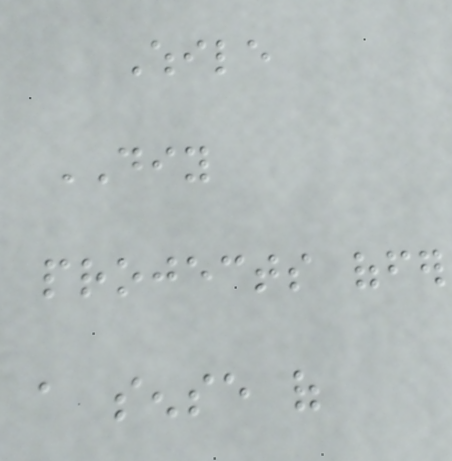While
DIY
projects offer
a sense of
